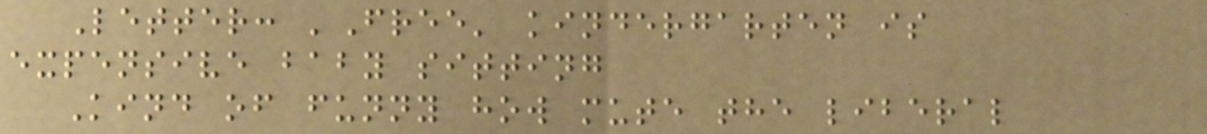Letter: 'Free' kindergarten is
expensive baby sitting
Kind of funny how mute the liberal
